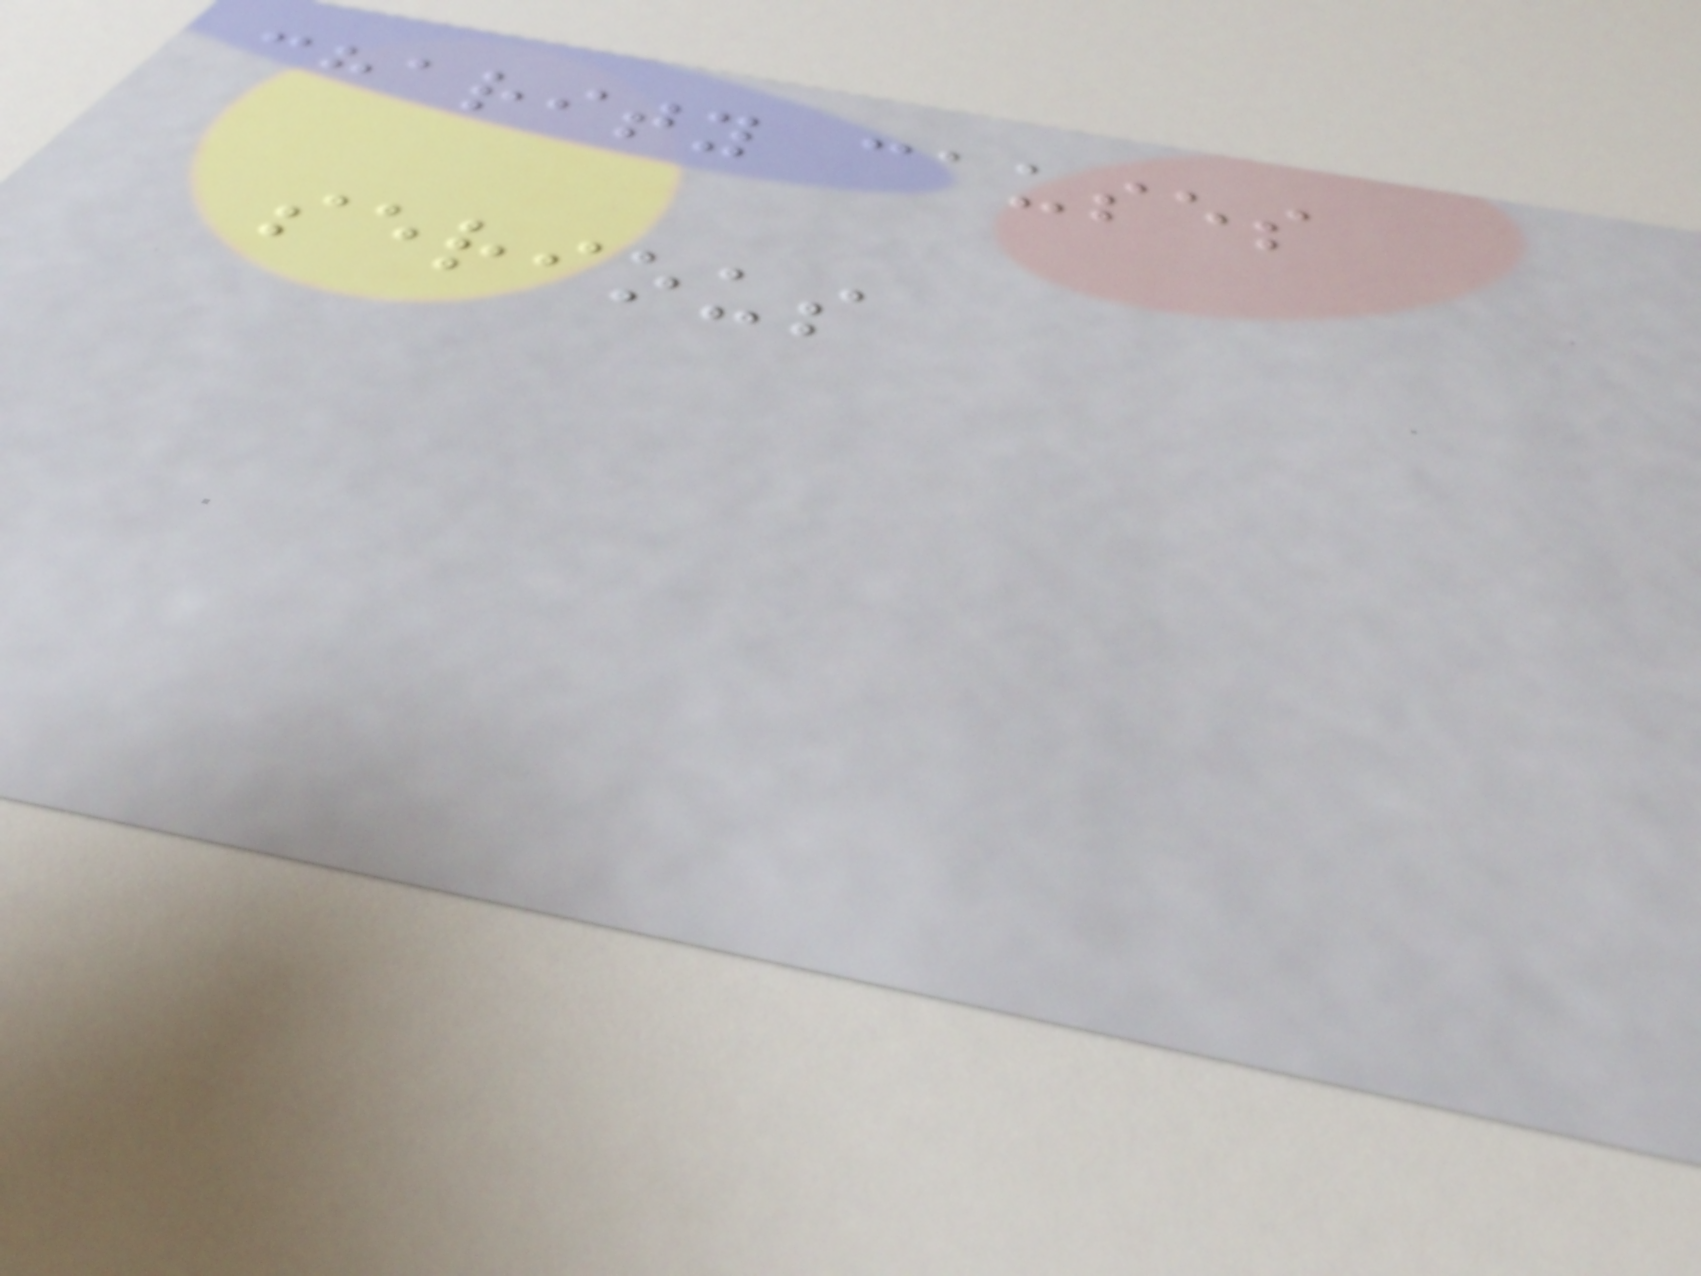charity causes
serious
